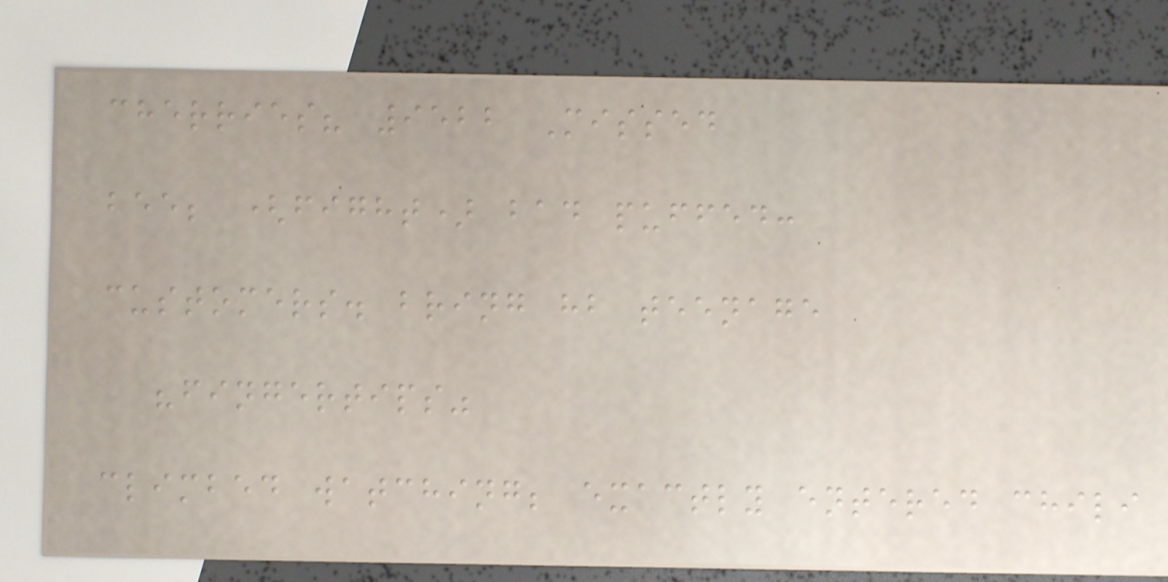cherries? 9522 Missed
bee; (fight) bad puffed:
customers. bring hb teenage
"fingertips"
climbed watching; exactly entered chili
